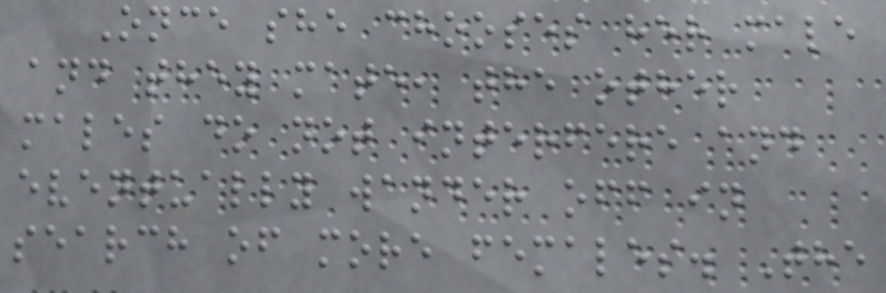Once she chooses her male
and they mate, the other
males do not interfere and
eventually wander off in
search of more females. The
